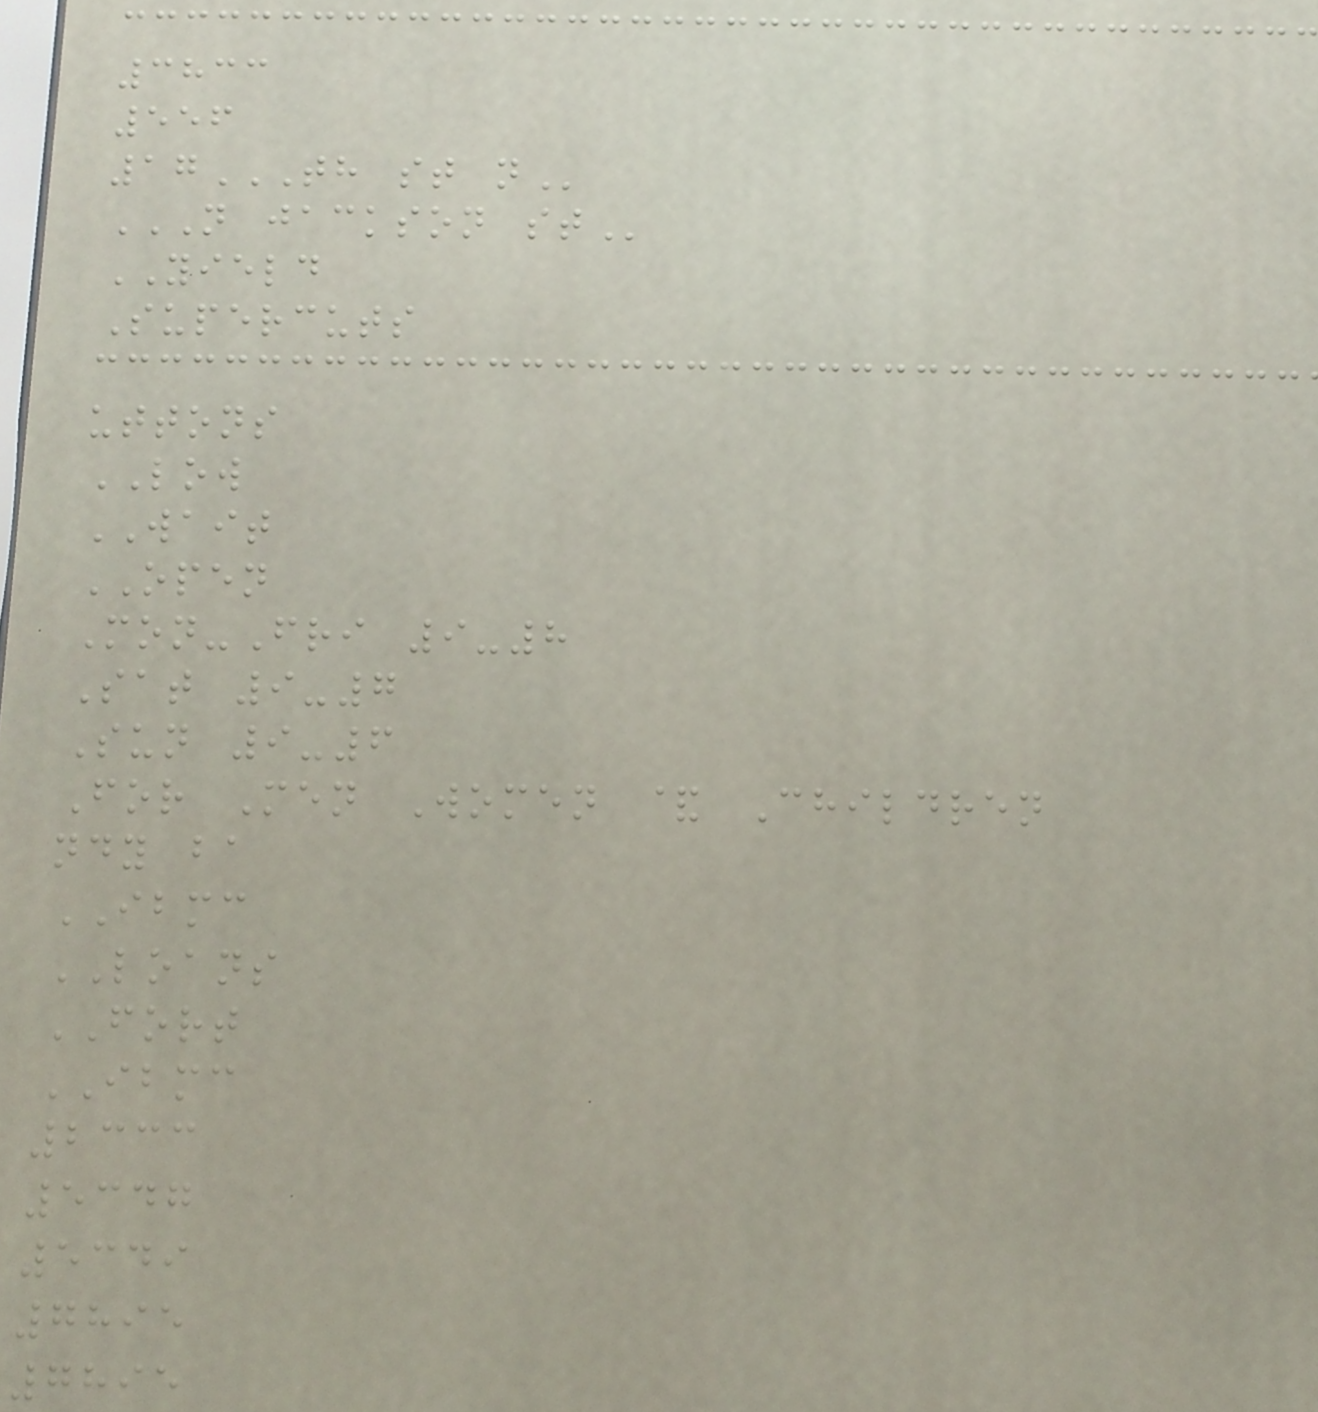3833
556
17TH ST N
N JACKSON ST
YIELD
Supercuts
uttons
LOW
WAIT
OPEN
Mon-Fri 9-8
Sat 9-7
Sun 9-6
For Men Women & Children
ndy ba
IBMC
LOANS
FORT
IBMC
2333
5347
5349
7895
7895
